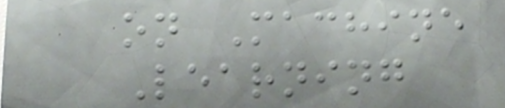on Machine
Learning
